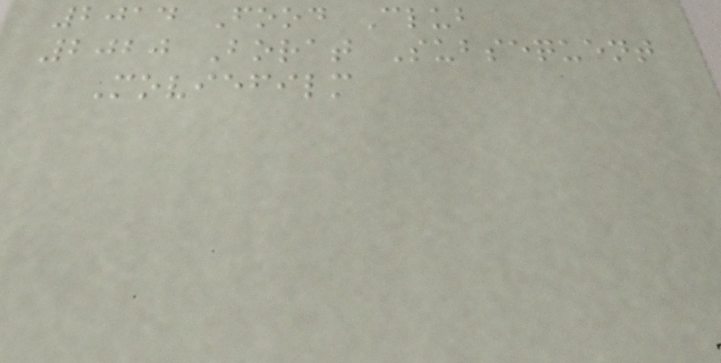2014 Food Club
2020 Borat Subsequent
Moviefilm
